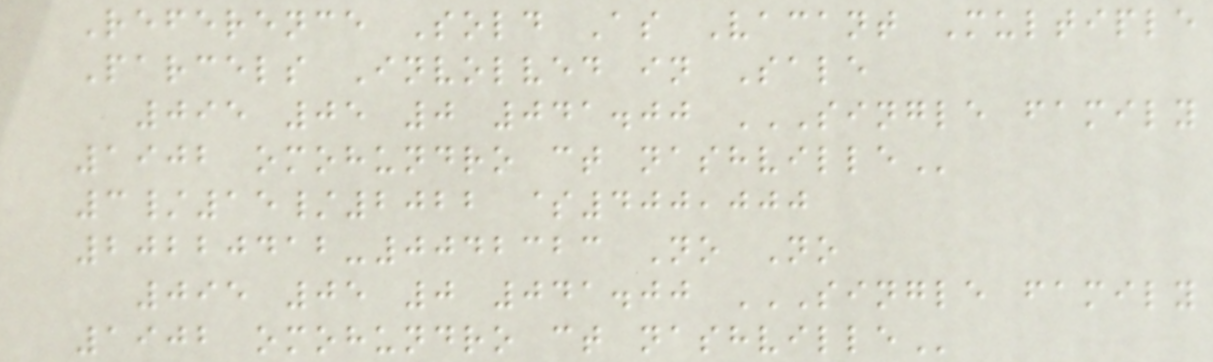Reference Sold As Vacant Multiple
Parcels Involved in Sale
095 05 0 041.00 SINGLE FAMILY
1902 OMOHUNDRO CT NASHVILLE
3/15/2022 $400,000
20220412-0042323 No No
095 05 0 041.00 SINGLE FAMILY
1902 OMOHUNDRO CT NASHVILLE
